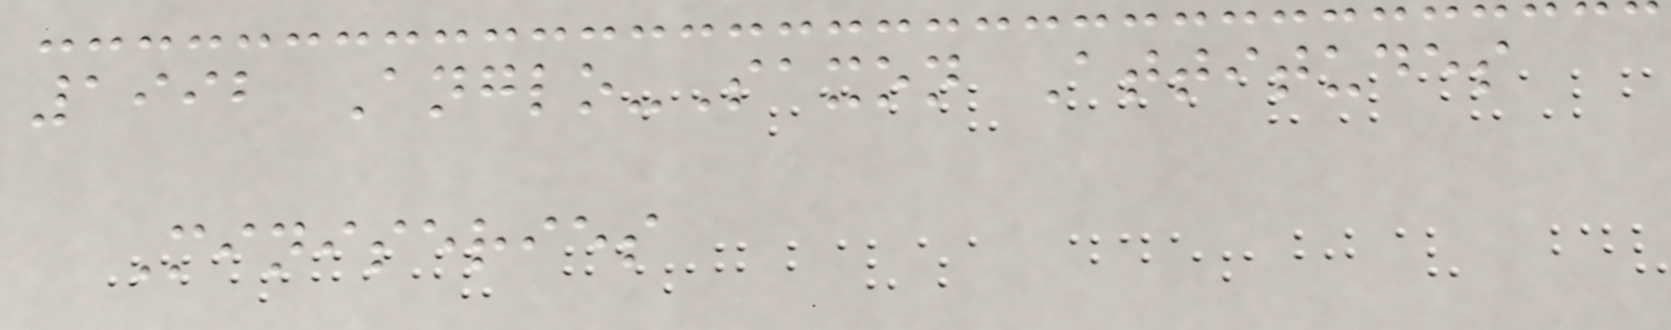1992 Anglo-Saxon Attitudes
Miniseries
